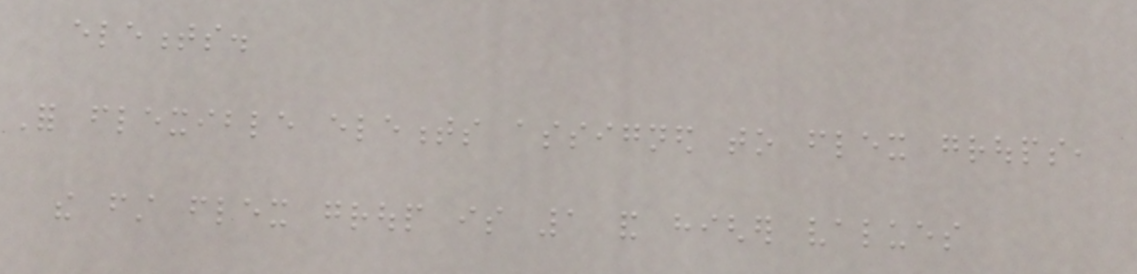elements.
For flexible elements assigned to flex groups,
the first flex group is 1 and higher values
